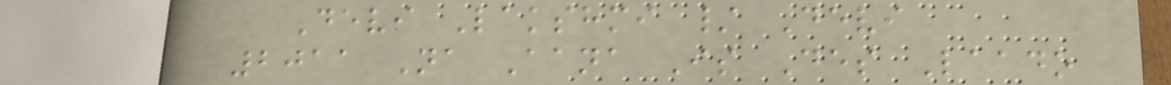Devi Lakshmi / Devi
2011 Na Aana Is Des Laado
